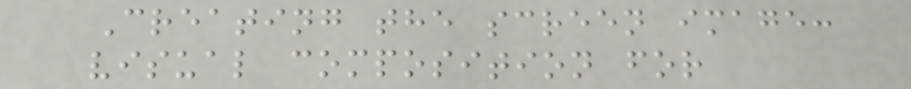Creating the screen image:
visual composition for
